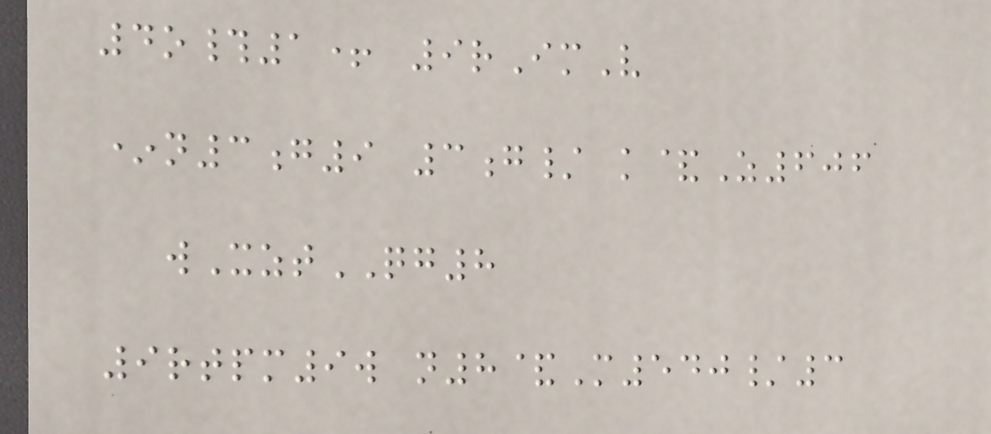4o#1+ 9rImV
*n3g9 3g/ k&Z606
wXztQG8
9rtpm9w n8&M540/3
